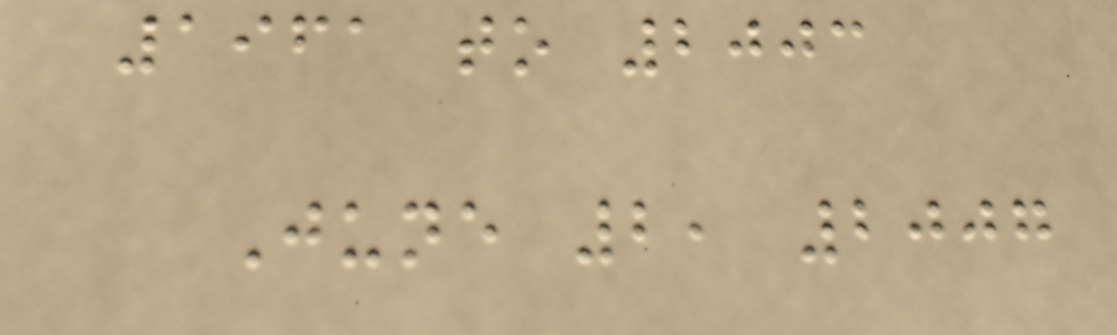1961 to 2003
June 2, 2007
